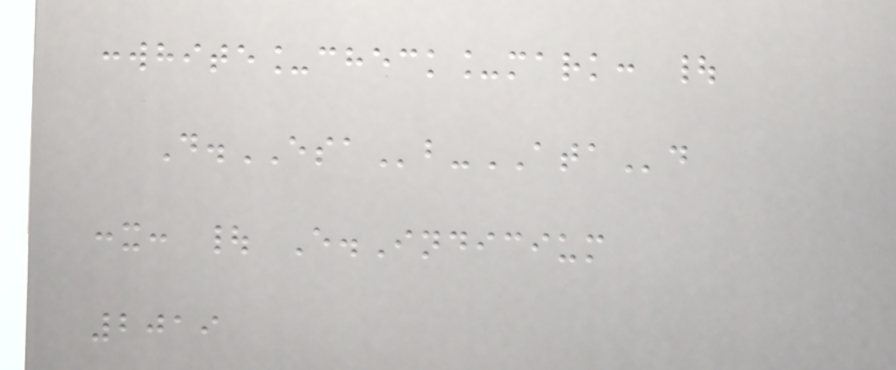:white_check_mark: |
D.ESAb-ATAd
:x: | E.Indicium
2019
